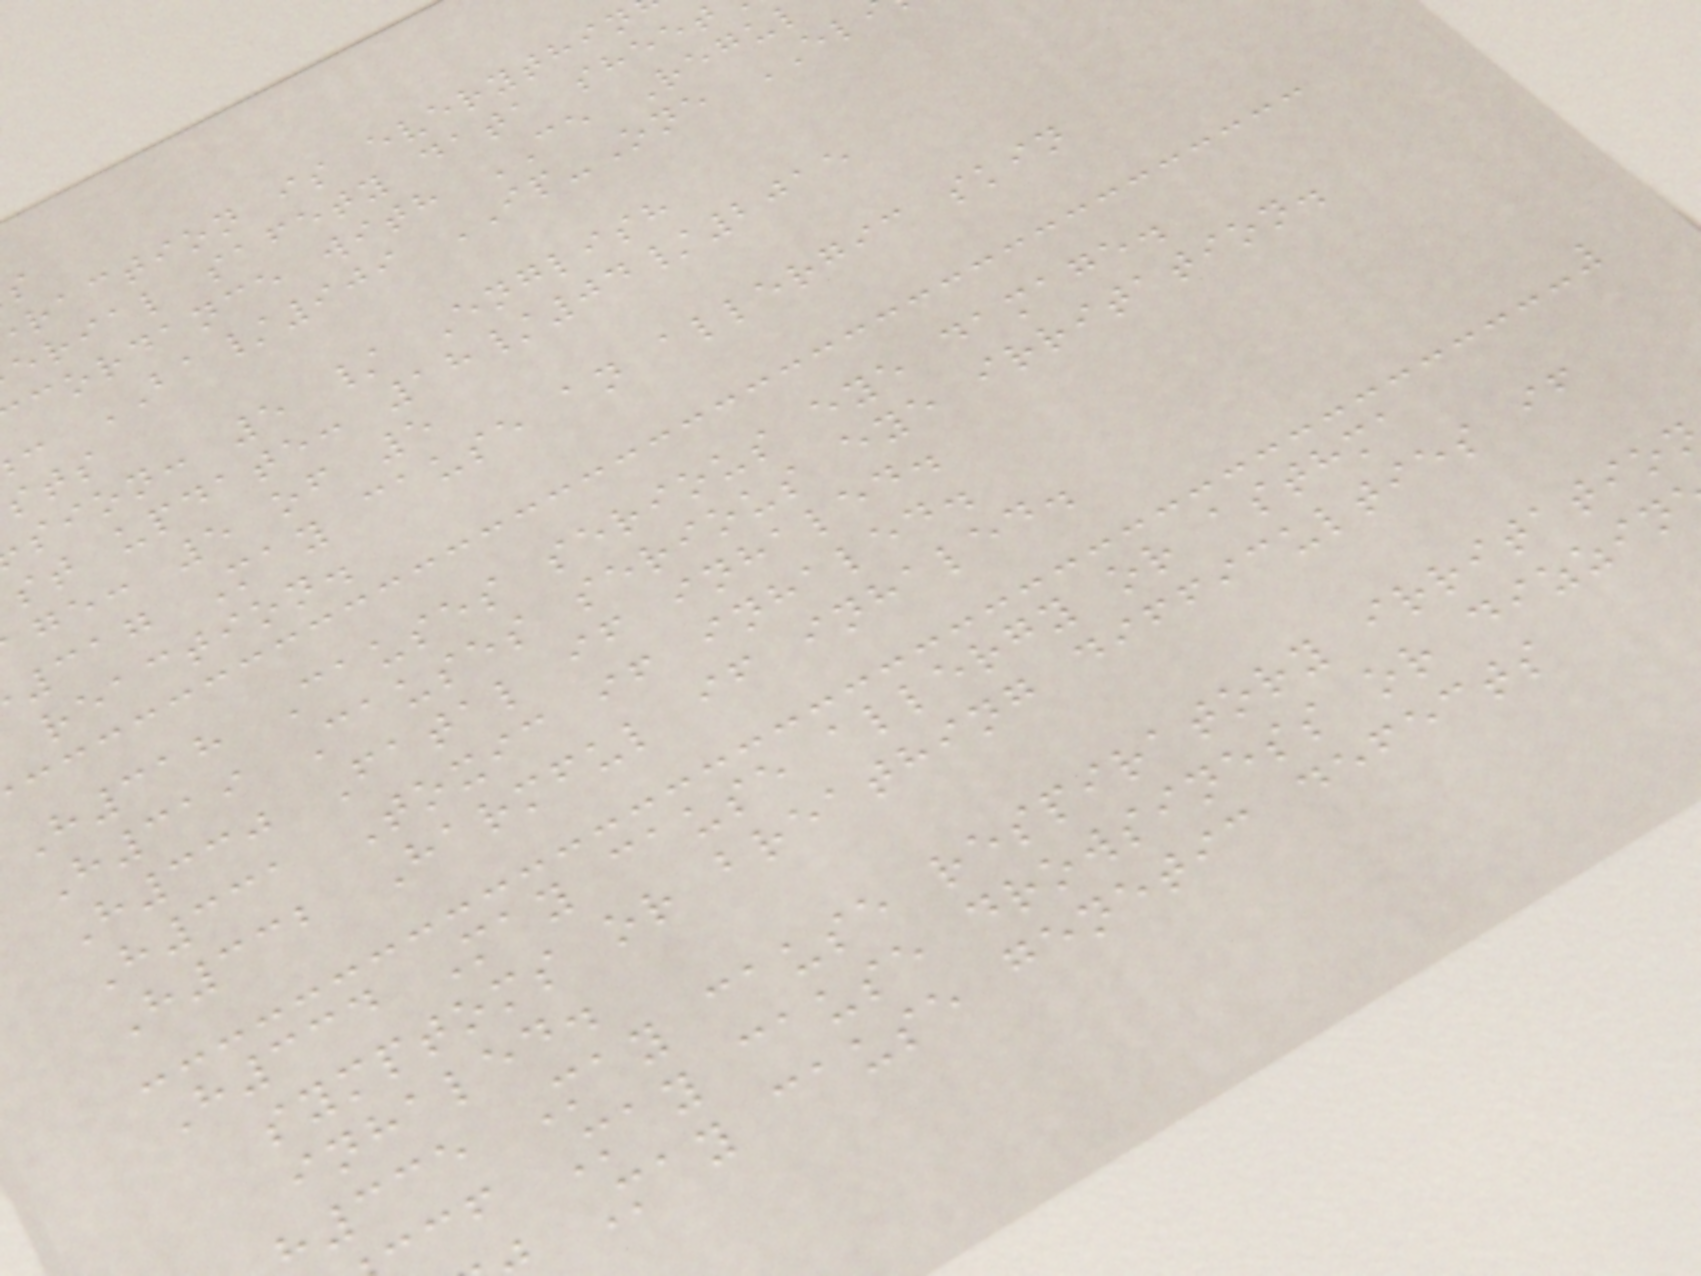raction is
erial safety data
cordance with CE Regul
: BA/909 IP-One EL
sion: 5 / English
st update: 18/04/2015
ge: 5 of 5
317 May cause an allergic skin
reaction.
H318 Causes serious eye damage.
H319 Causes serious eye irritation.
H330 Fatal if inhaled.
H331 Toxic if inhaled.
H332 Harmful if inhaled.
H334 May cause allergy or asthma
symptoms or breathing difficulties if
inhaled.
h335 May cause respiratory irritatio
cf May cause drowsiness or dizzin
May cause genetic defects
